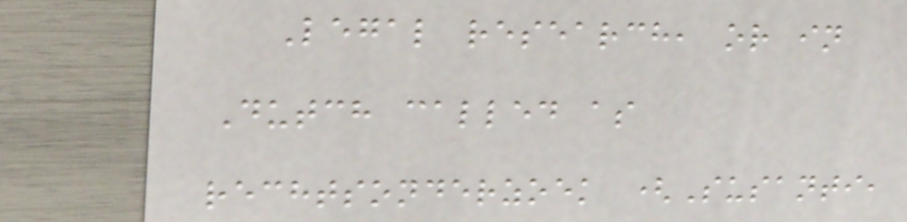Legal research, or in
Dutch called as
rechtsonderzoek (Susanti,
